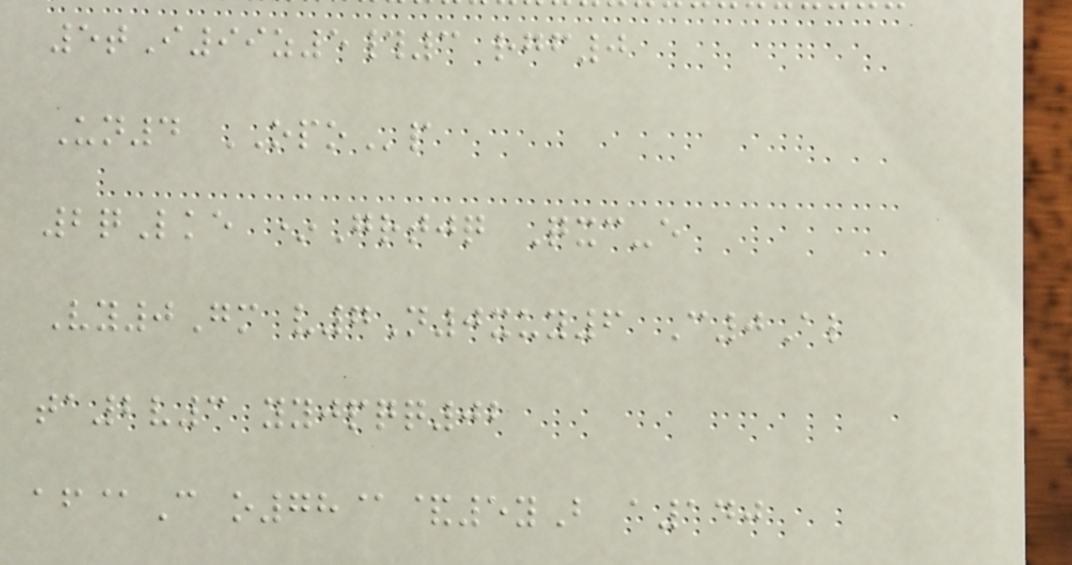5tI99z5#3 rgf0
Un4 OPOp
2qLke *Grtjq Qxc-e
Vy0Gm v7N0xuy6 C0Al
ta2v3 yyjpqq02
af@C o78@&5yB a140
